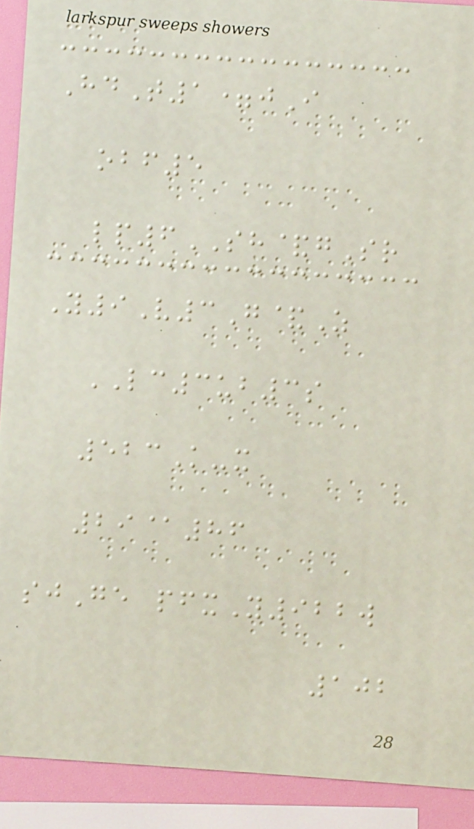HdT1=jI
obf5
lp6SH&gSr
Y9V3G&Z
LC3ub3s
523K-x
29@86
sjGe pfxY922w
102
